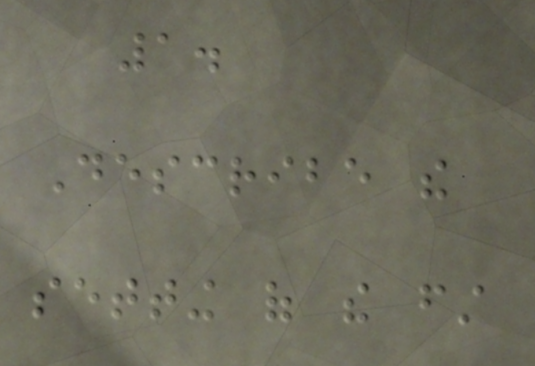1.
Describe the
setting of the first
